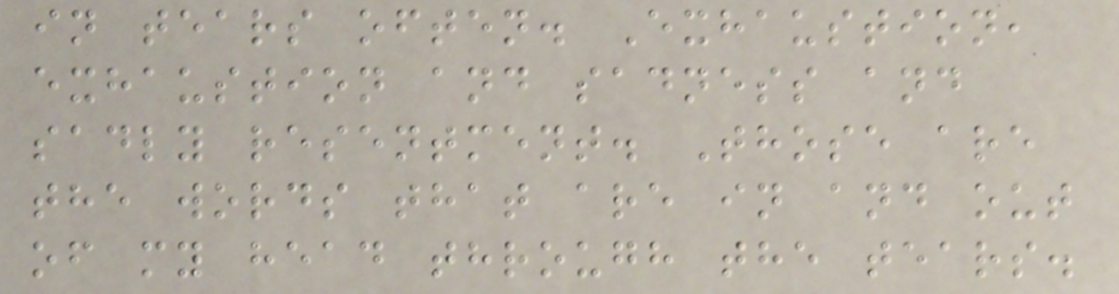in tears often. Exhaustion,
exhaustion and sadness and
sadly resentment. Those are
the words that are in and out
of my head through the tears.
